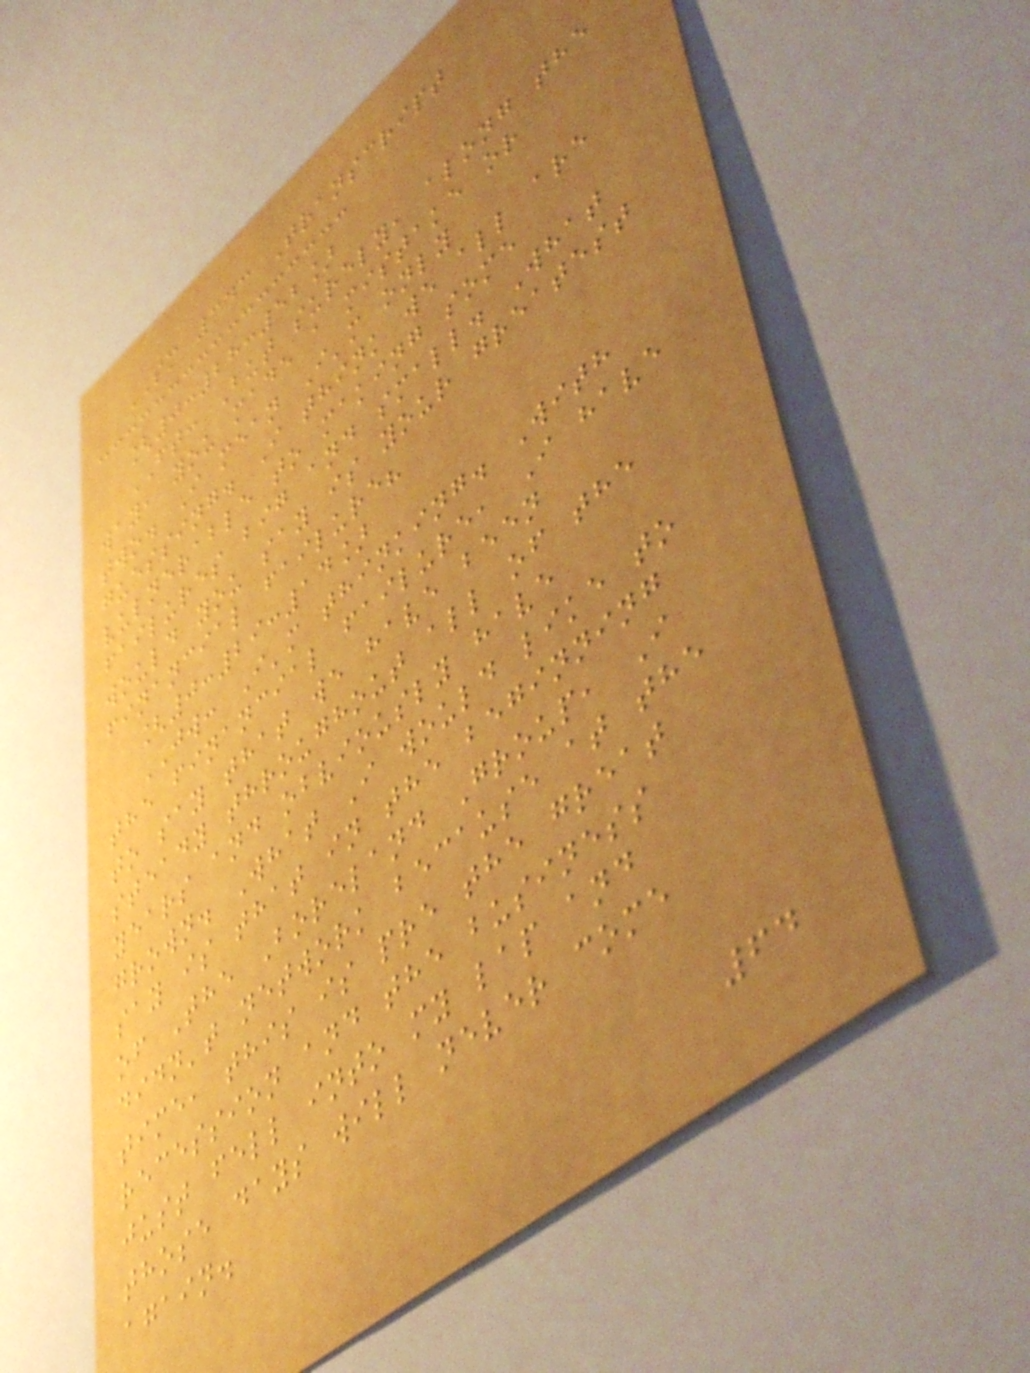SM 343 Transcript
[0:28:52]
FT: But surely, along the
way, you made a mistake or
two. I mean I'm only
guessing. I think we all are
vulnerable to making some
failures big and small. What
would you say is your greatest
financial failure?
[0:29:14]
JW: I'm thinking. With
the financial failure, I have
to say that we have been
steady throughout all of the
years and obviously have
grown. What I would like to
say is that in the beginning
of The Boreland Group, I
didn't network because at the
time, this is pre the great
recession and the business
just fell into my lap and
those days will never come
again.
64
